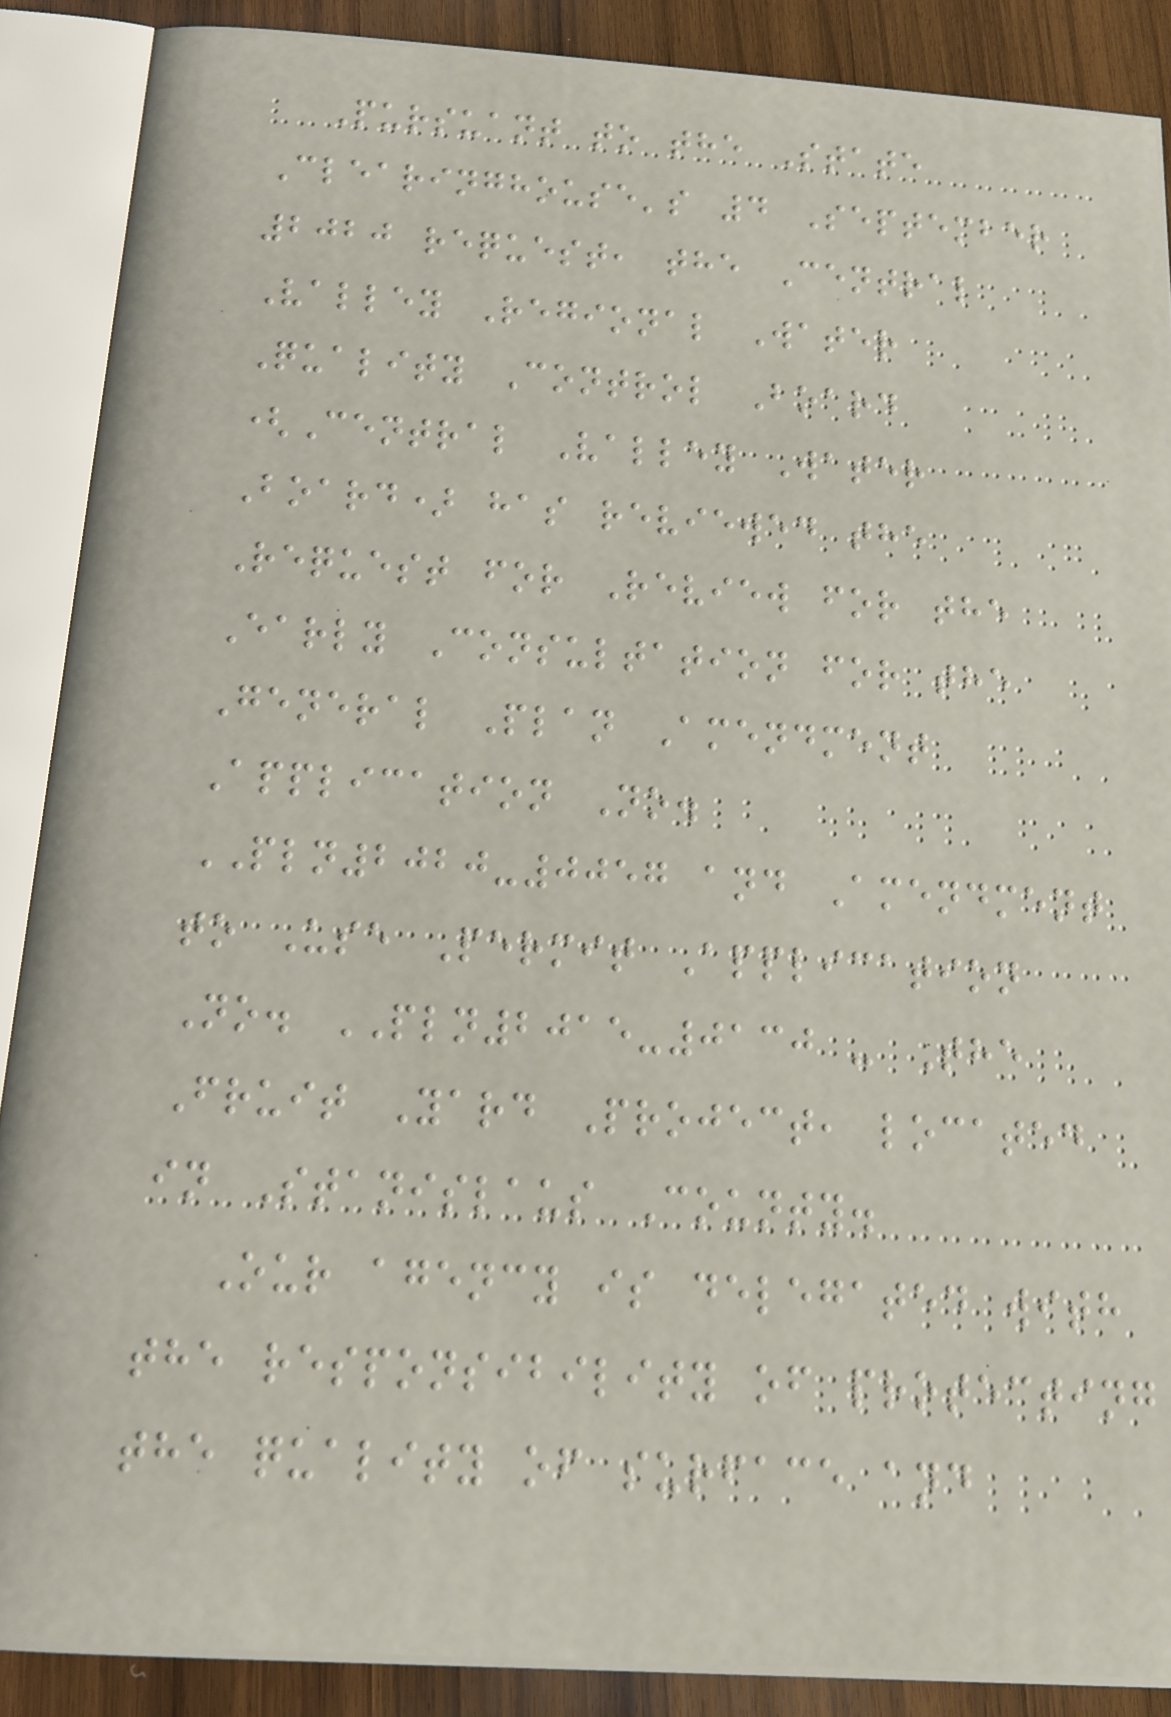Pursuant to the State
Clearinghouse's 4 September
2020 request, the Central
Valley Regional Water
Quality Control Board
(Central Valley Water
Board) has reviewed the
Request for Review for the
Early Consultation for the
General Plan Amendment
Application No.
PLN2020-0057 and Amendment
to Use Permit Application
No. PLN2015-0130 - The
Fruit Yard Project, located
in Stanislaus County.
Our agency is delegated with
the responsibility of protecting
the quality of surface and
